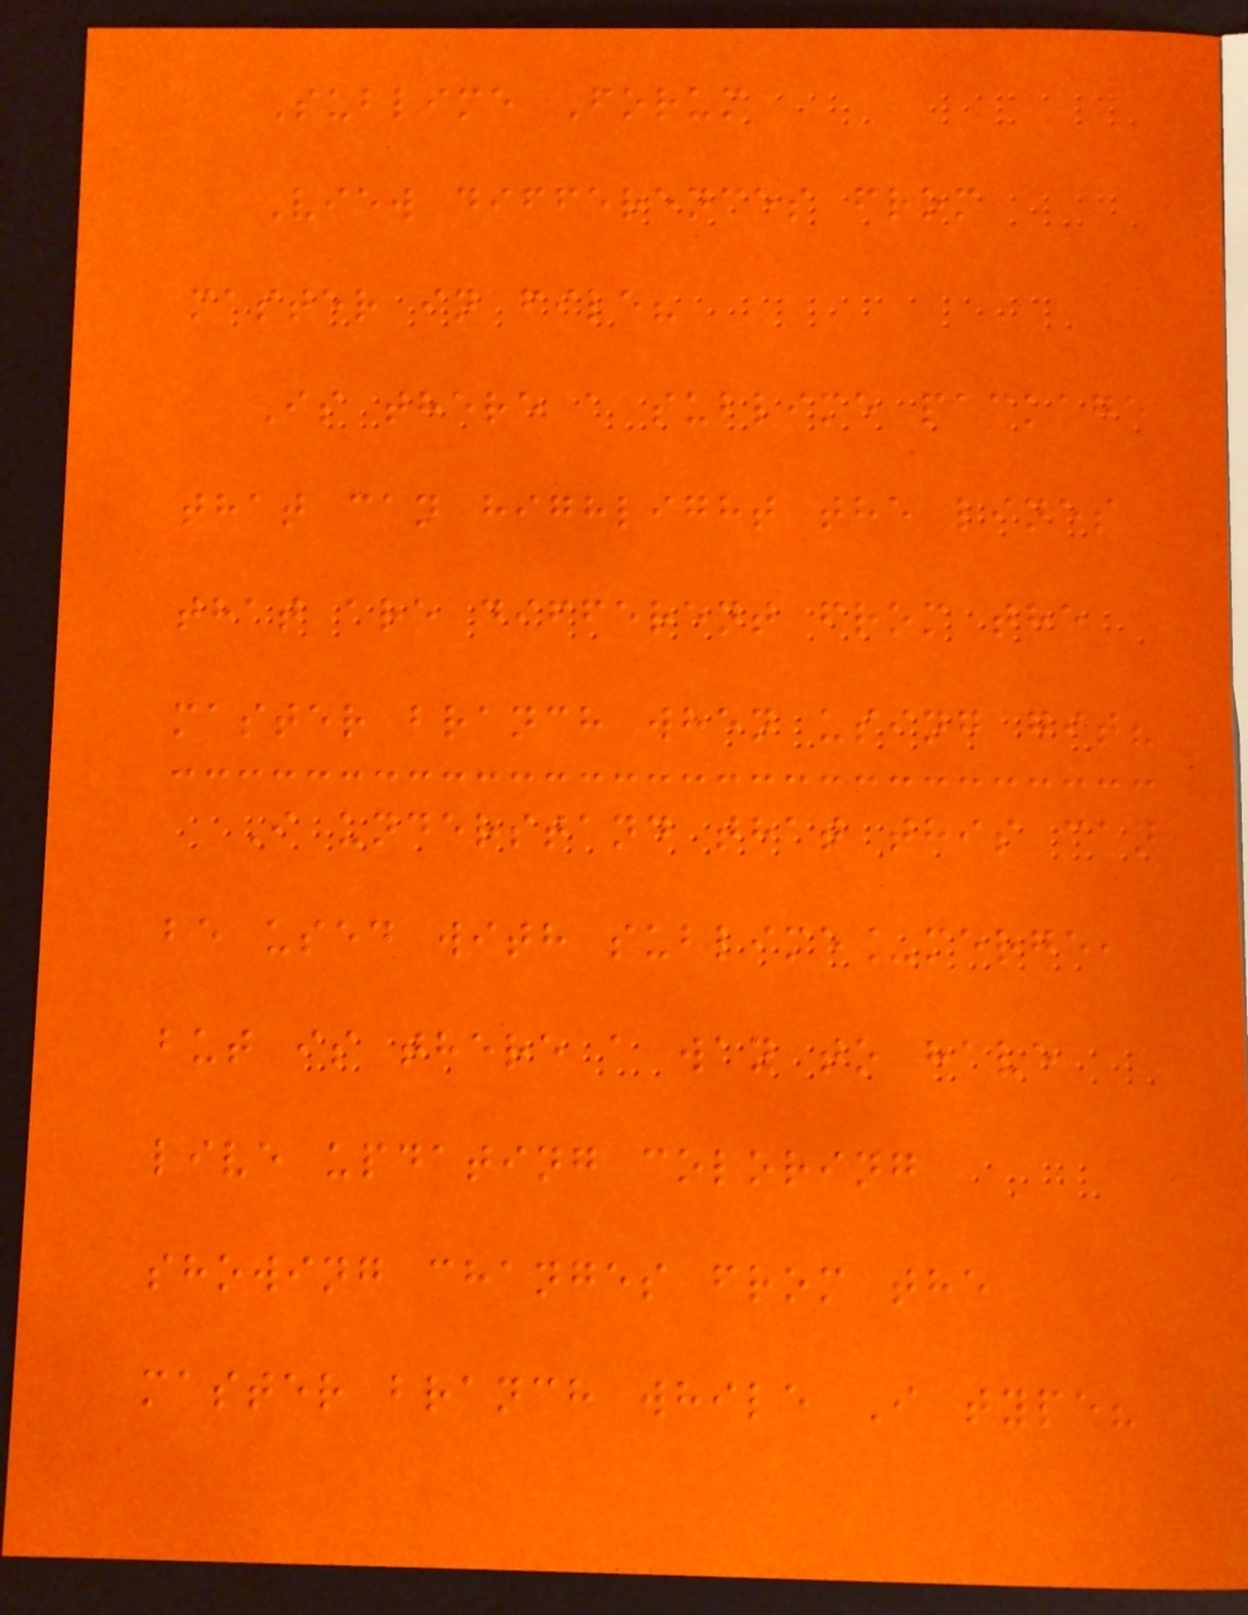Sublime Forum
View differences from
master in file?
Is there a sublime package
that can highlight the lines
that are different from the
master branch when using git?
I understand that this can
be used with sublime_merge,
but is there a way to have
live updating coloring
showing changes from the
master branch while I type?
